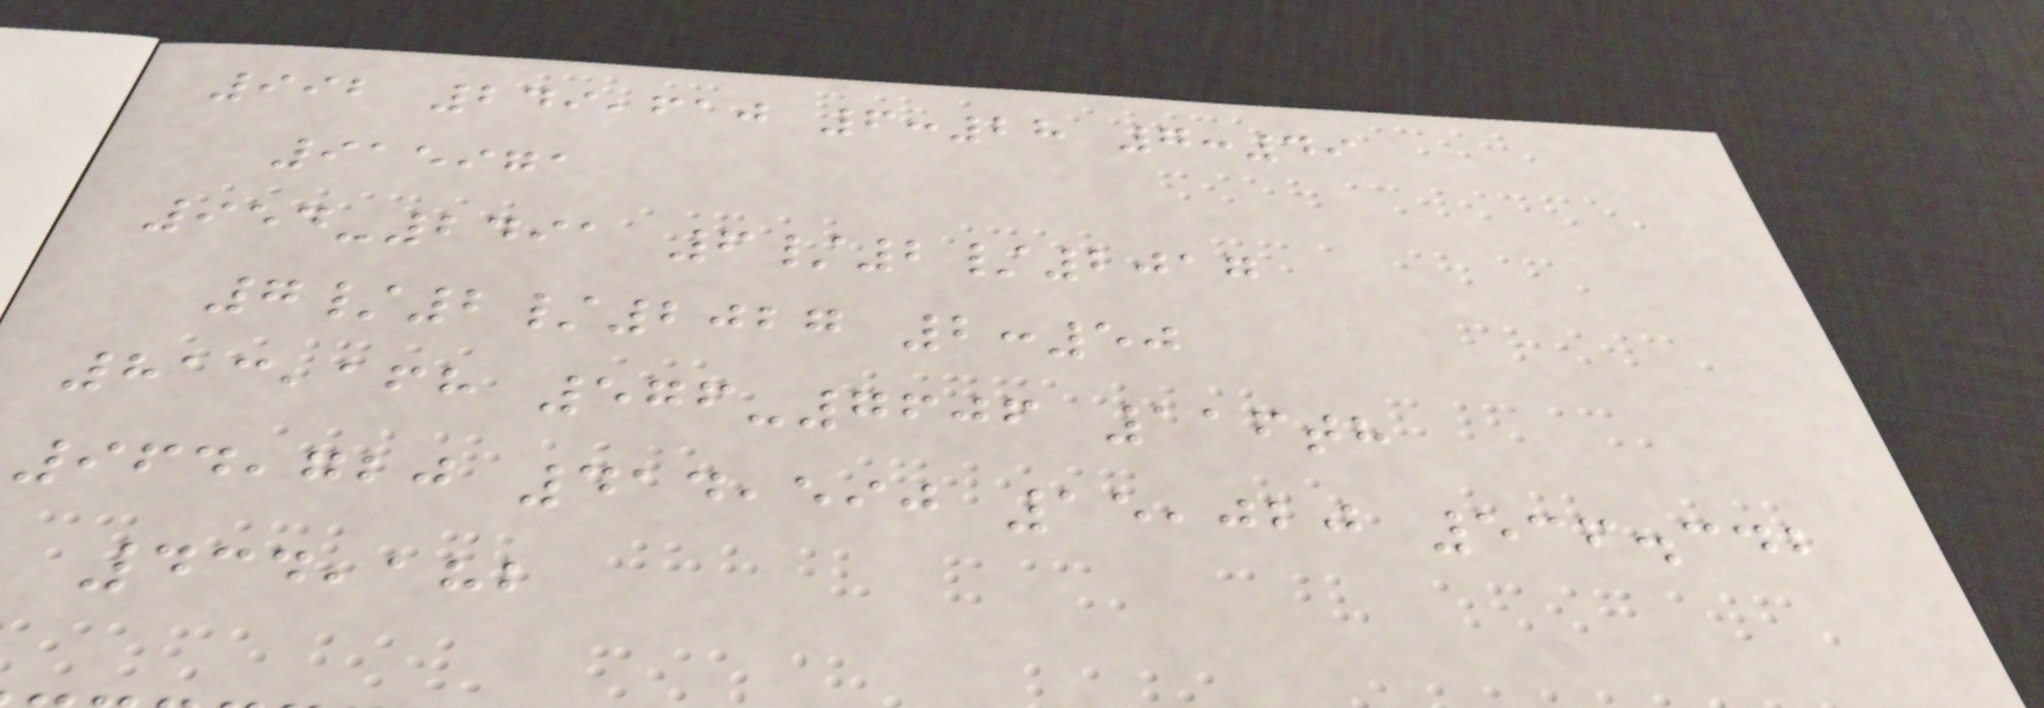992 249,610 6:28 7:49
915971
954-2491 6/2/2017
7/2/2027 2:50
813,168 576-7606 116th
964,720 414,590 15,020 536.342
434,182
